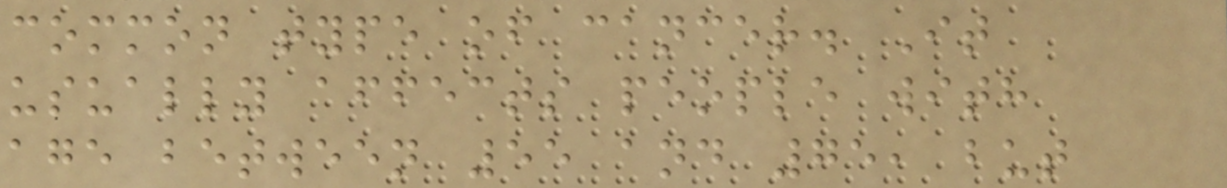common type of cancer. It
usually affects people with
age between 55 and 75, but
